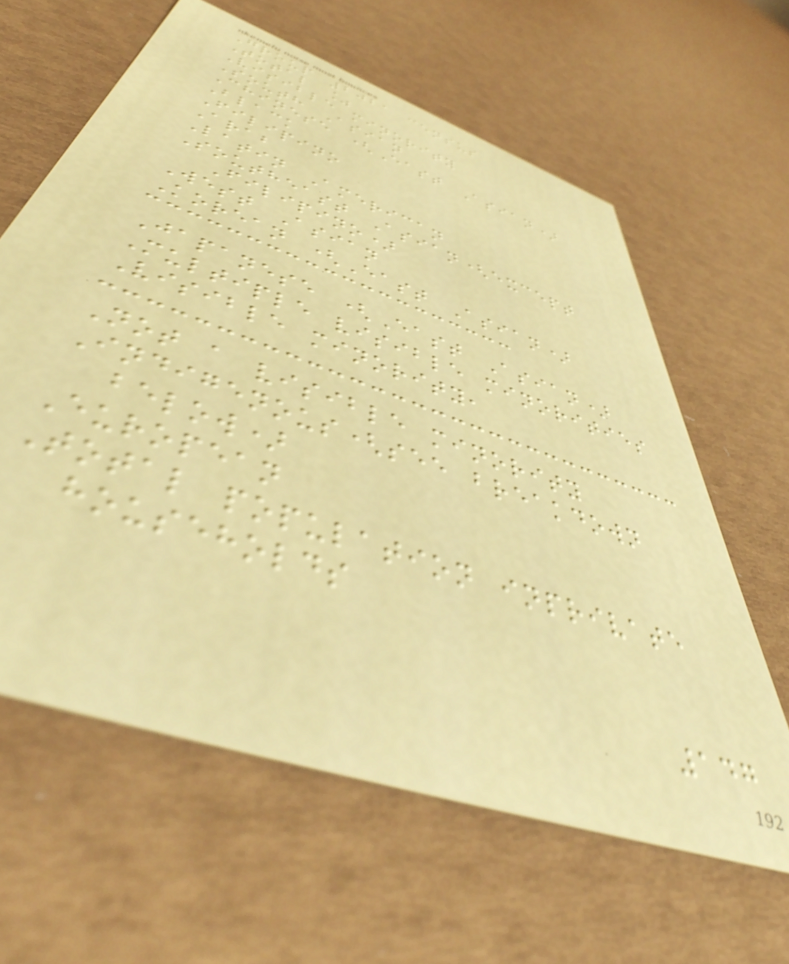Group 2021 census
Total %
Visible minority
South Asian
Chinese (East Asian)
Black
Filipino
Arab
Latin American
Southeast Asian(except
Filipino)
West Asian
Korean (East Asian)
Japanese (East Asian)
Multiple visible minorities
Visible minority,
Not a visible minority
Indigenous(see breakdown
below)
European
Total population inprivate
households
147
